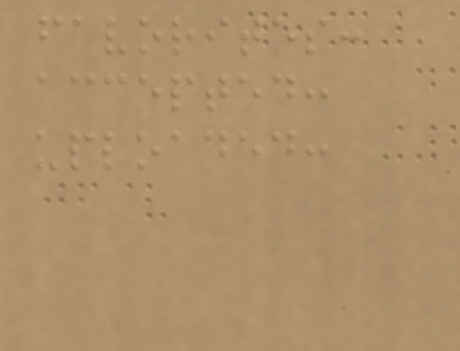favorites:
accepted:
uploaded:
